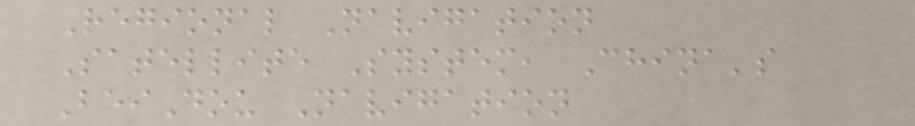Regional Navigation
Satellite System, China's
BeiDou Navigation
